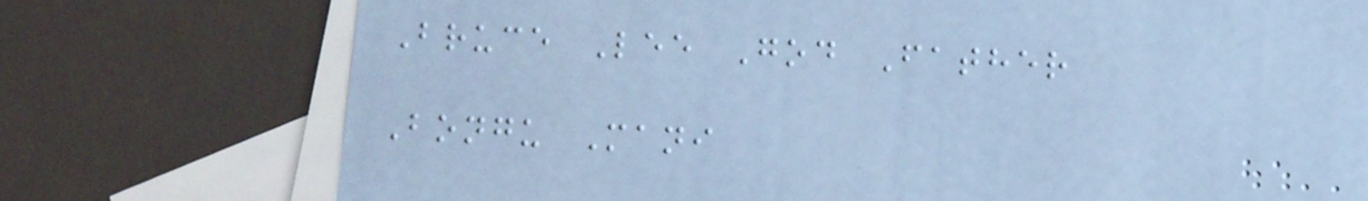Bruce Lee God Father
Bongu Mani
